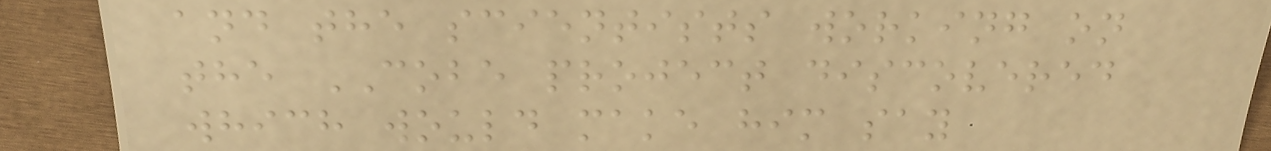and the scientists working on
the COBE project discovered
which would make him say
